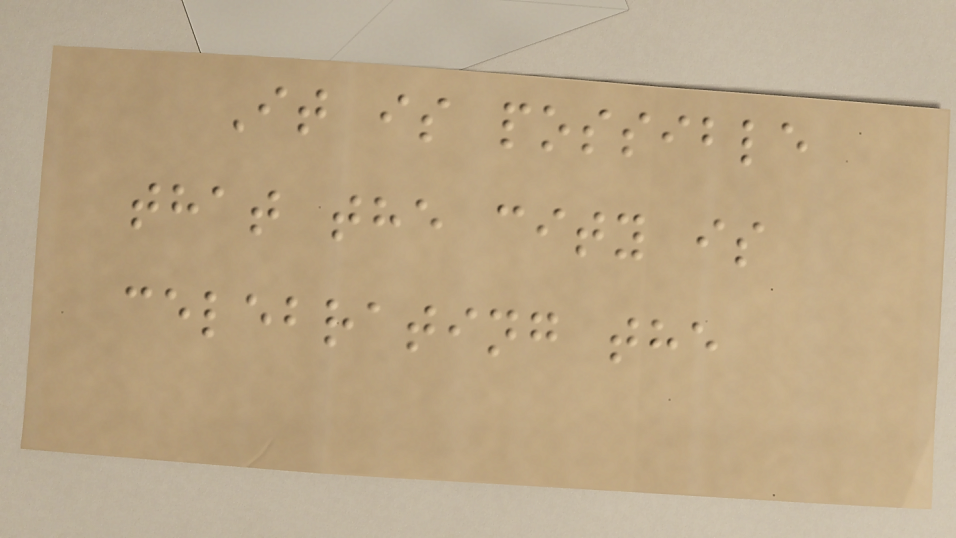It is possible
that the city is
celebrating the
